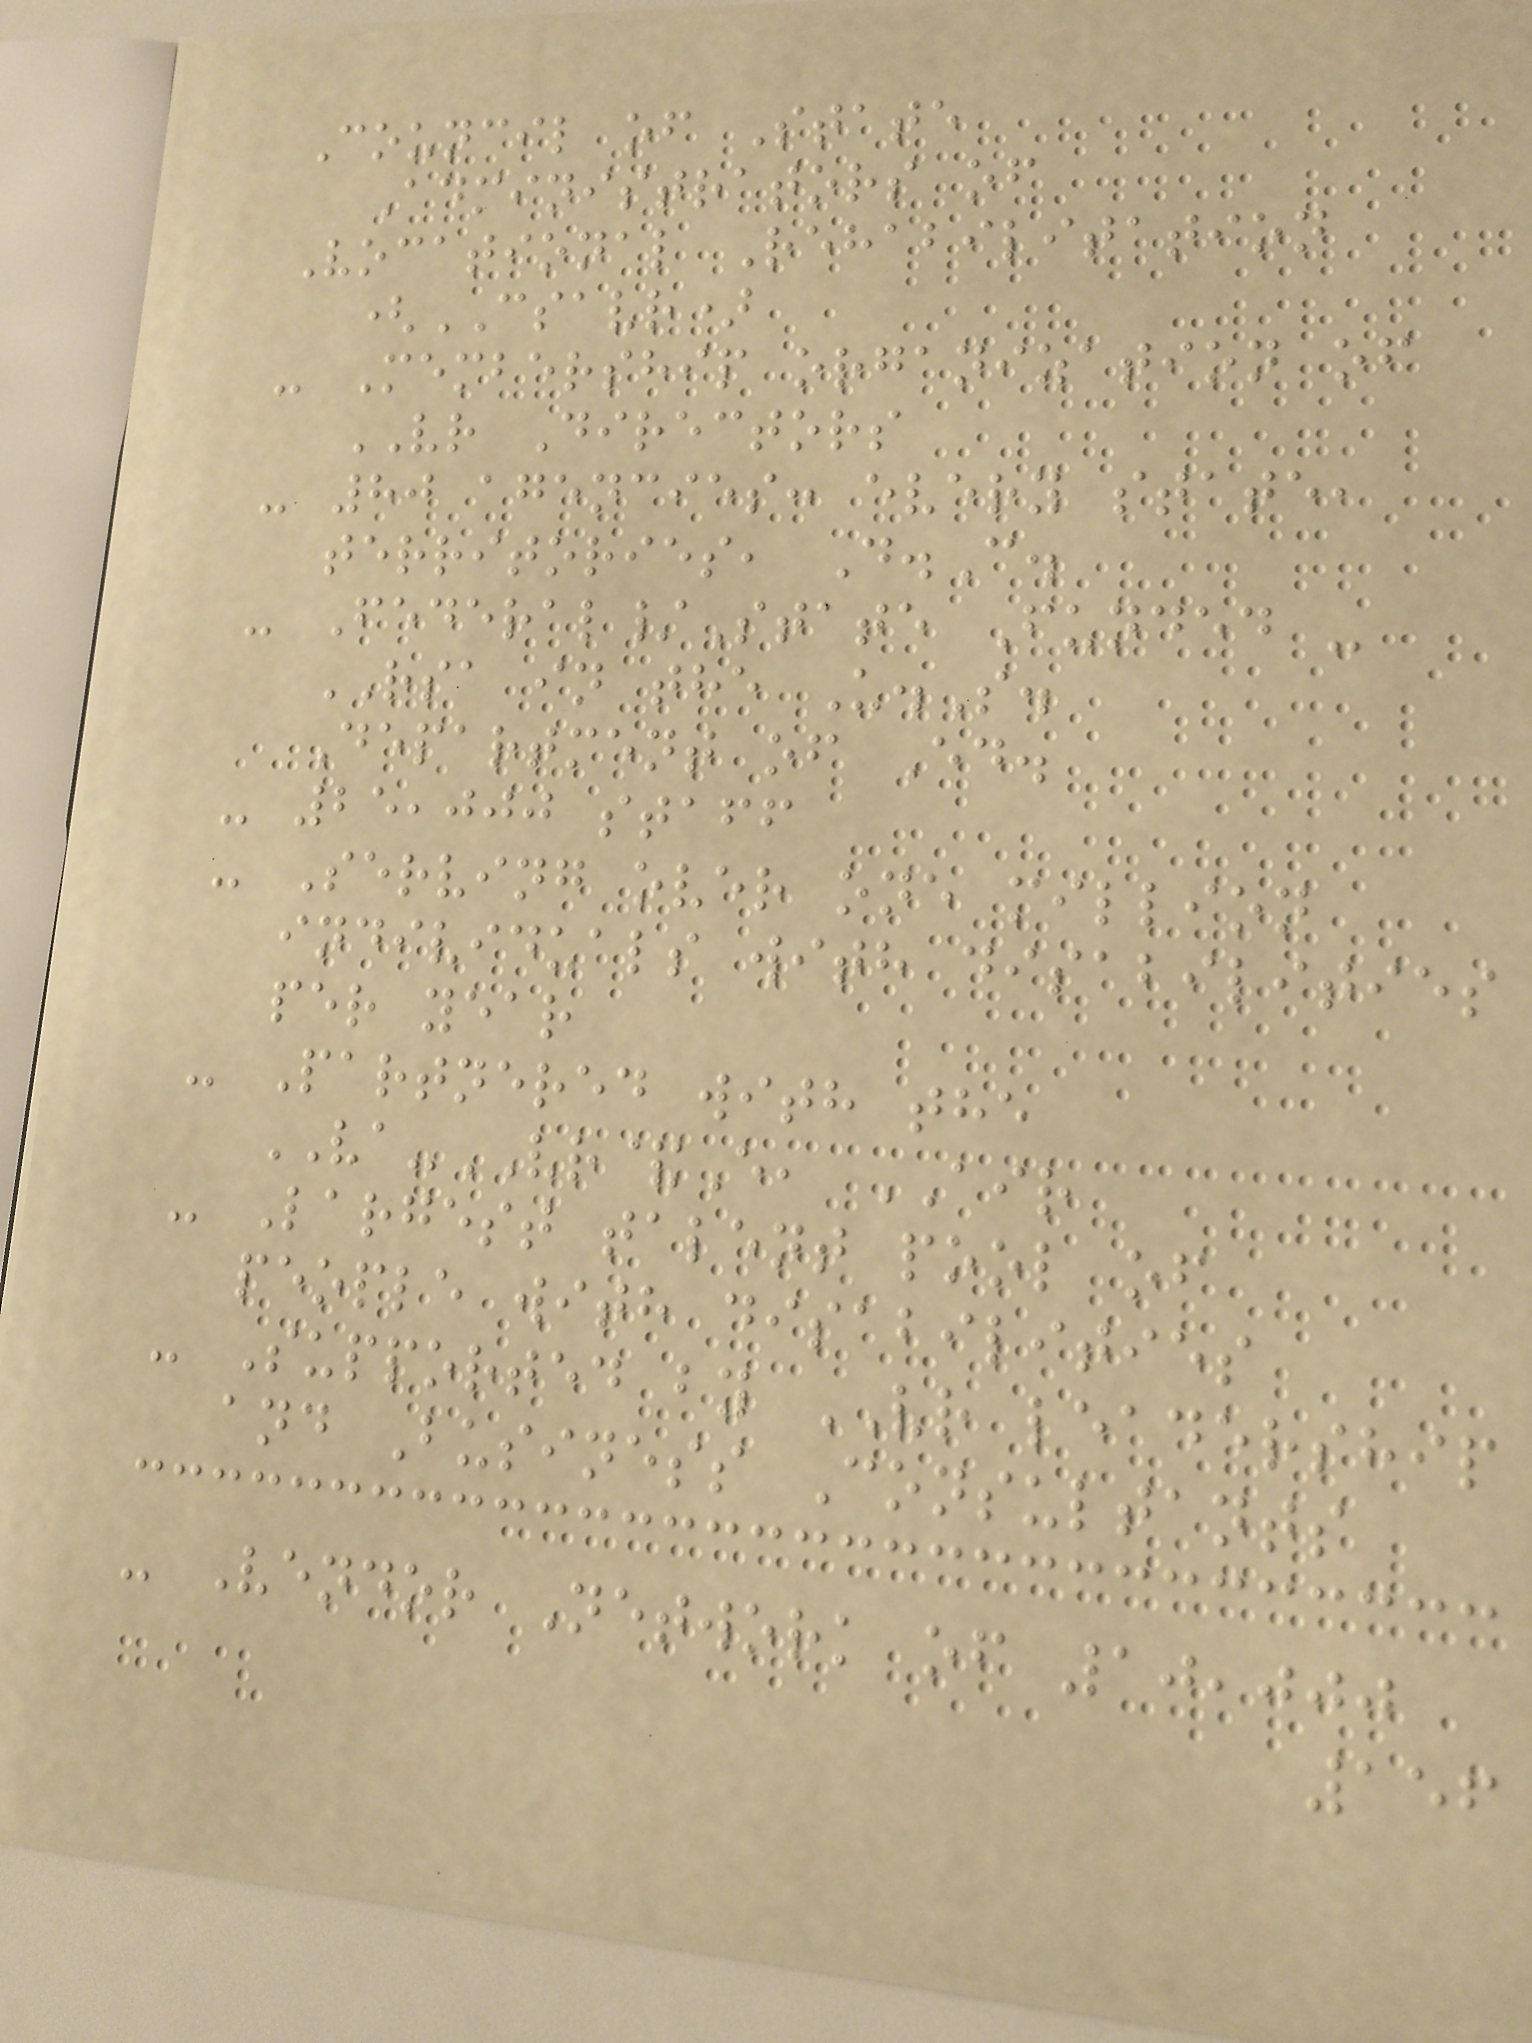Council of State
Administrators of
Vocational Rehabilitation
(CSAVR)
- Membership organization of
VR Directors
- 80 agencies: every state,
territories, D.C.
- Federal/State Funded -
RSA in the U.S.
Department of Ed.
- 25,000 staff
- Serving over one million
individuals with disabilities
per year
- Partnered with the
VA-VR&E, AIR
- Largest talent pool of
people with disabilities
- Supported by VR leadership
and Business Consultants
- Vendor Network of 10,000
156
